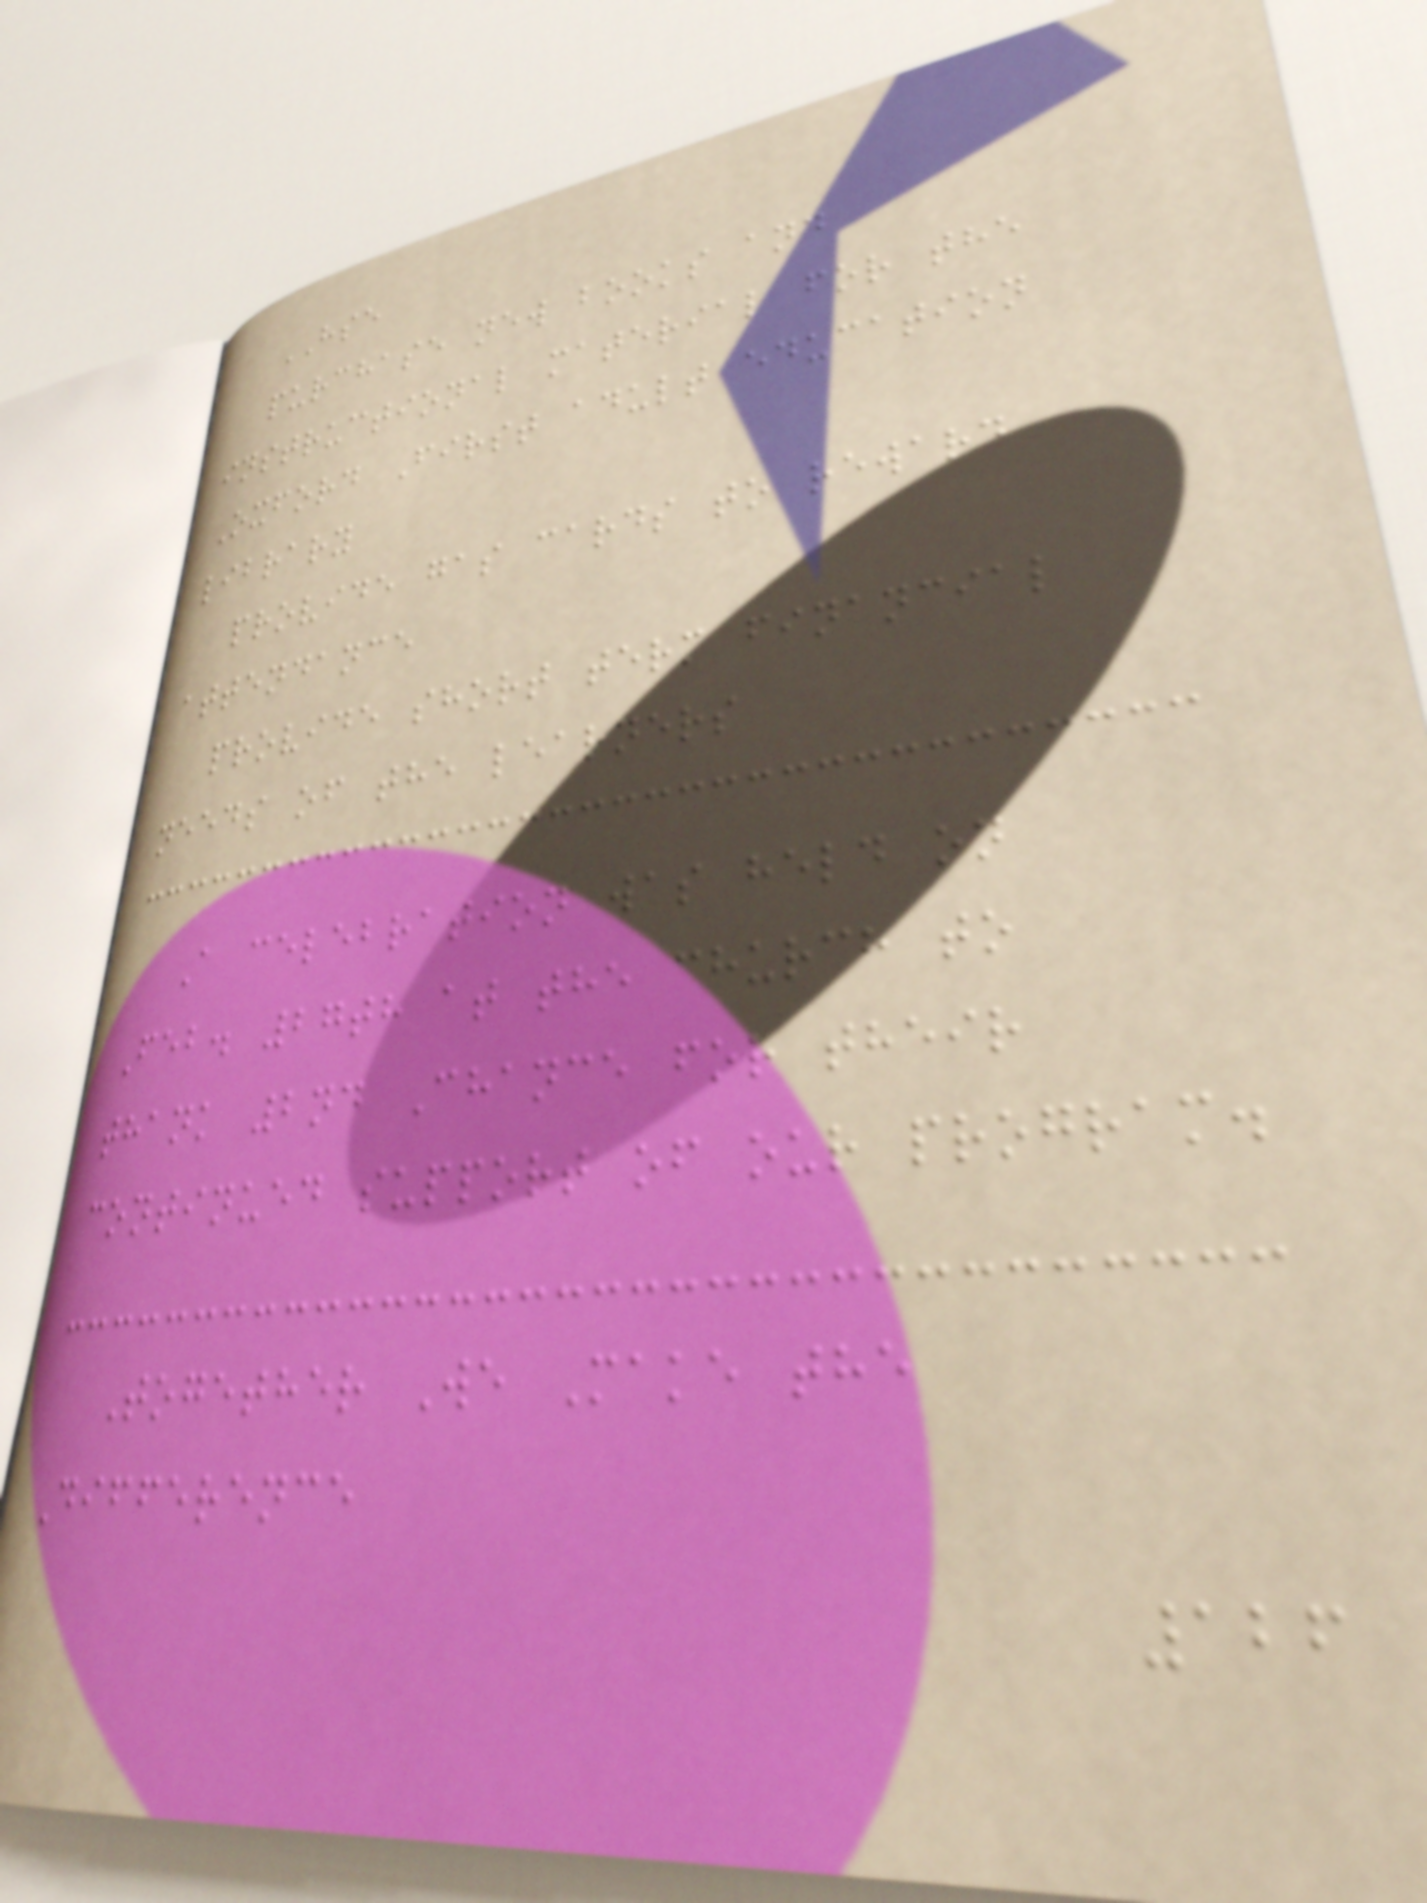HSE
purchase new books and
instructional material for the
Oxford First adult education
library
provide gas cards to reward
attendance
provide short term financial
needs of the learners
A celebration was held on
Feb. 27th at the church to
thank 2nd Chance for their
continued support of our program.
Together We Make the
Difference
126
